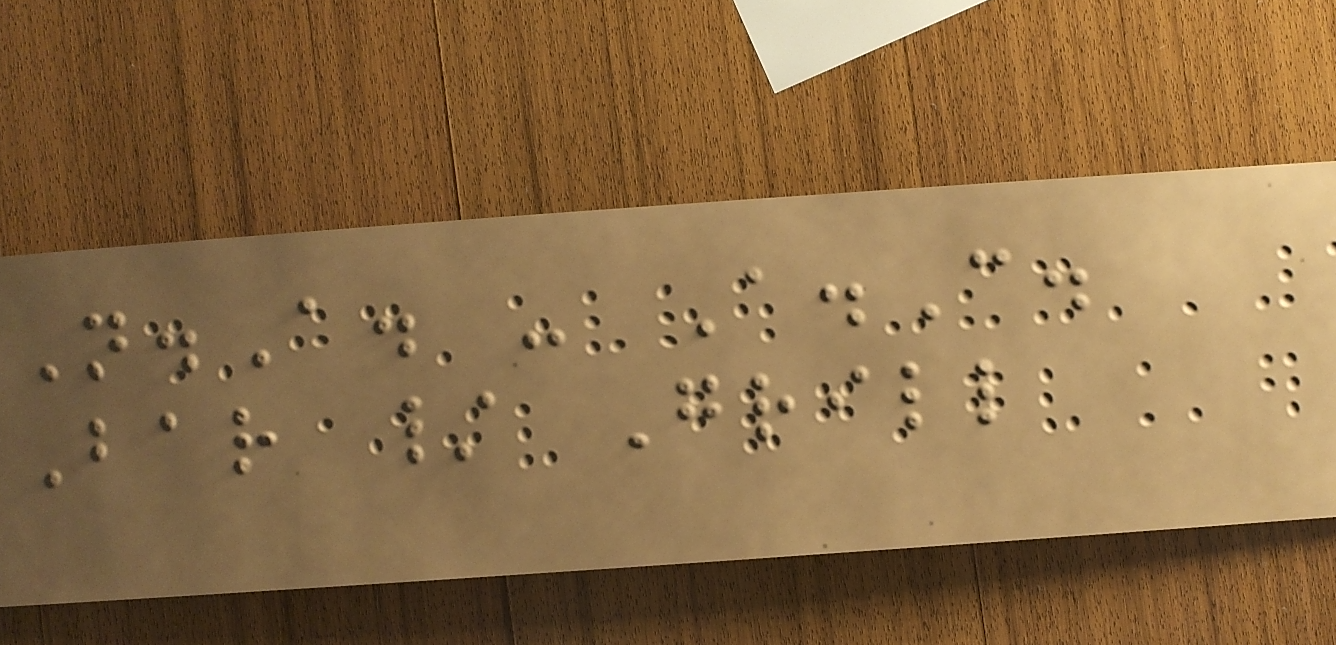N.A. - A.C.
Bar / Grill
